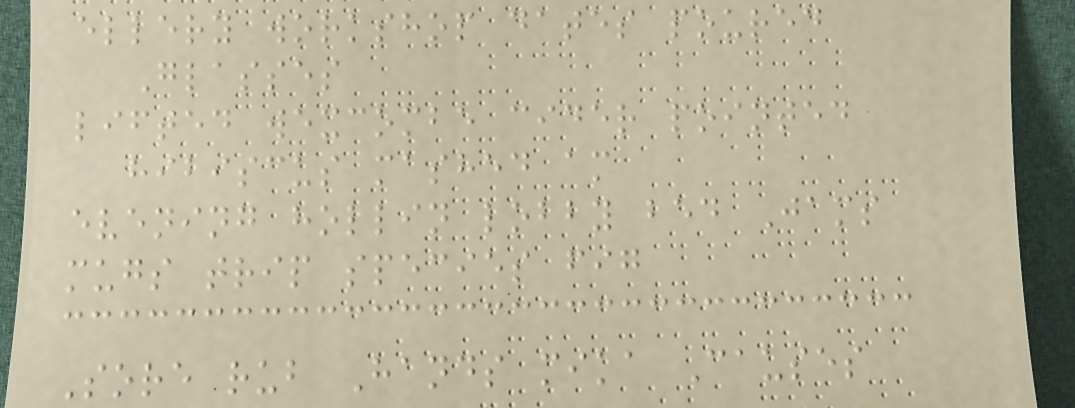ellery workshop dates poured
Glasses
lifted wexcombe cider pointed
hibiscus mashed am
evening hollin lobby bed Jams
mugs trip species fig
Sore rub Hands mika Causes
